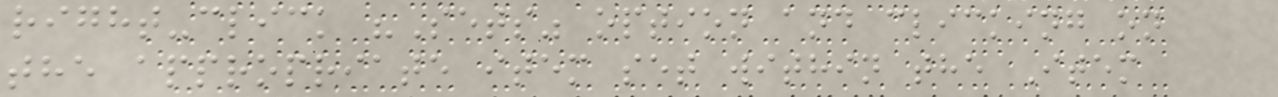right-click "Sets" option and clicking on
the appropriate item set within the Item
